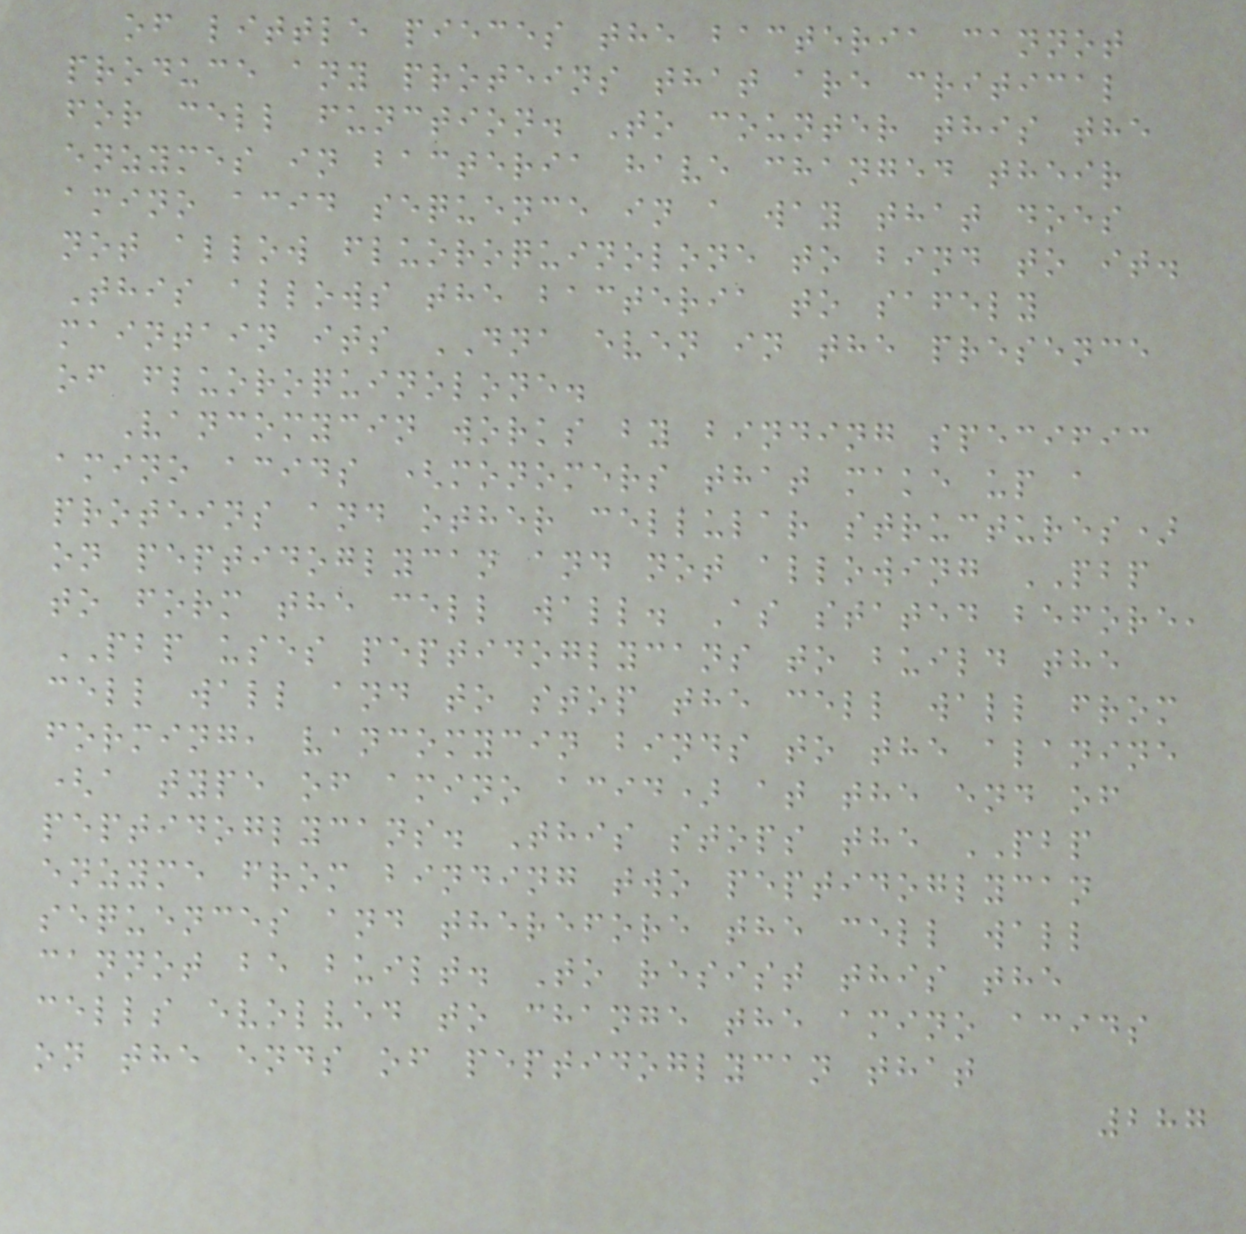of little pieces the bacteria cannot
produce any proteins that are critical
for cell function. To counter this the
enzymes in bacteria have changed their
amino acid sequence in a way that does
not allow fluoroquinolone to bind to it.
This allows the bacteria to safely
maintain its DNA even in the presence
of fluoroquinolone.
Vancomycin works by binding specific
amino acids (monomers that make up a
proteins and other cellular structures)
on peptidoglycan and not allowing PBP
to form the cell wall. As stated before,
PBP uses peptidoglycans to build the
cell wall and to stop the cell wall from
forming, vancomycin binds to the alanine
(a type of amino acid) at the end of
peptidoglycans. This stops the PBP
enzyme from binding two peptidoglycan
sequences and therefore the cell wall
cannot be built. To resist this the
cells evolved to change the amino acids
on the ends of peptidoglycan that
287
